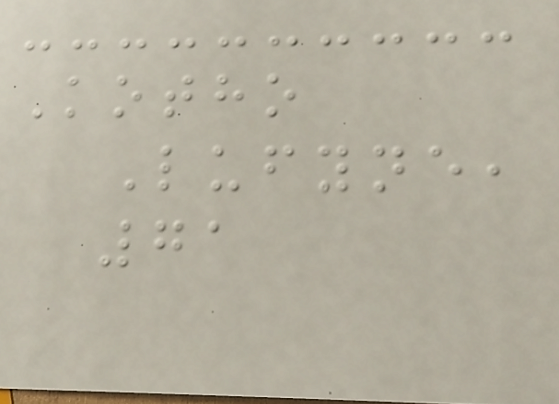Kotho
Lufyne,
71
